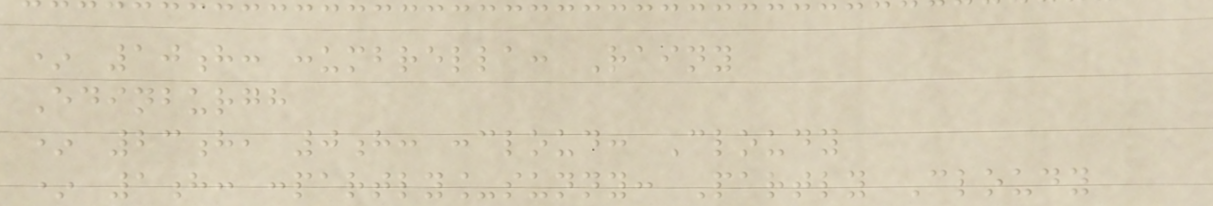* 10h: :umbrella: Rainy
Edinburgh
* 23h, 0h: :cloud: Cloudy
* 1h: :partly_sunny: Partly Cloudy
